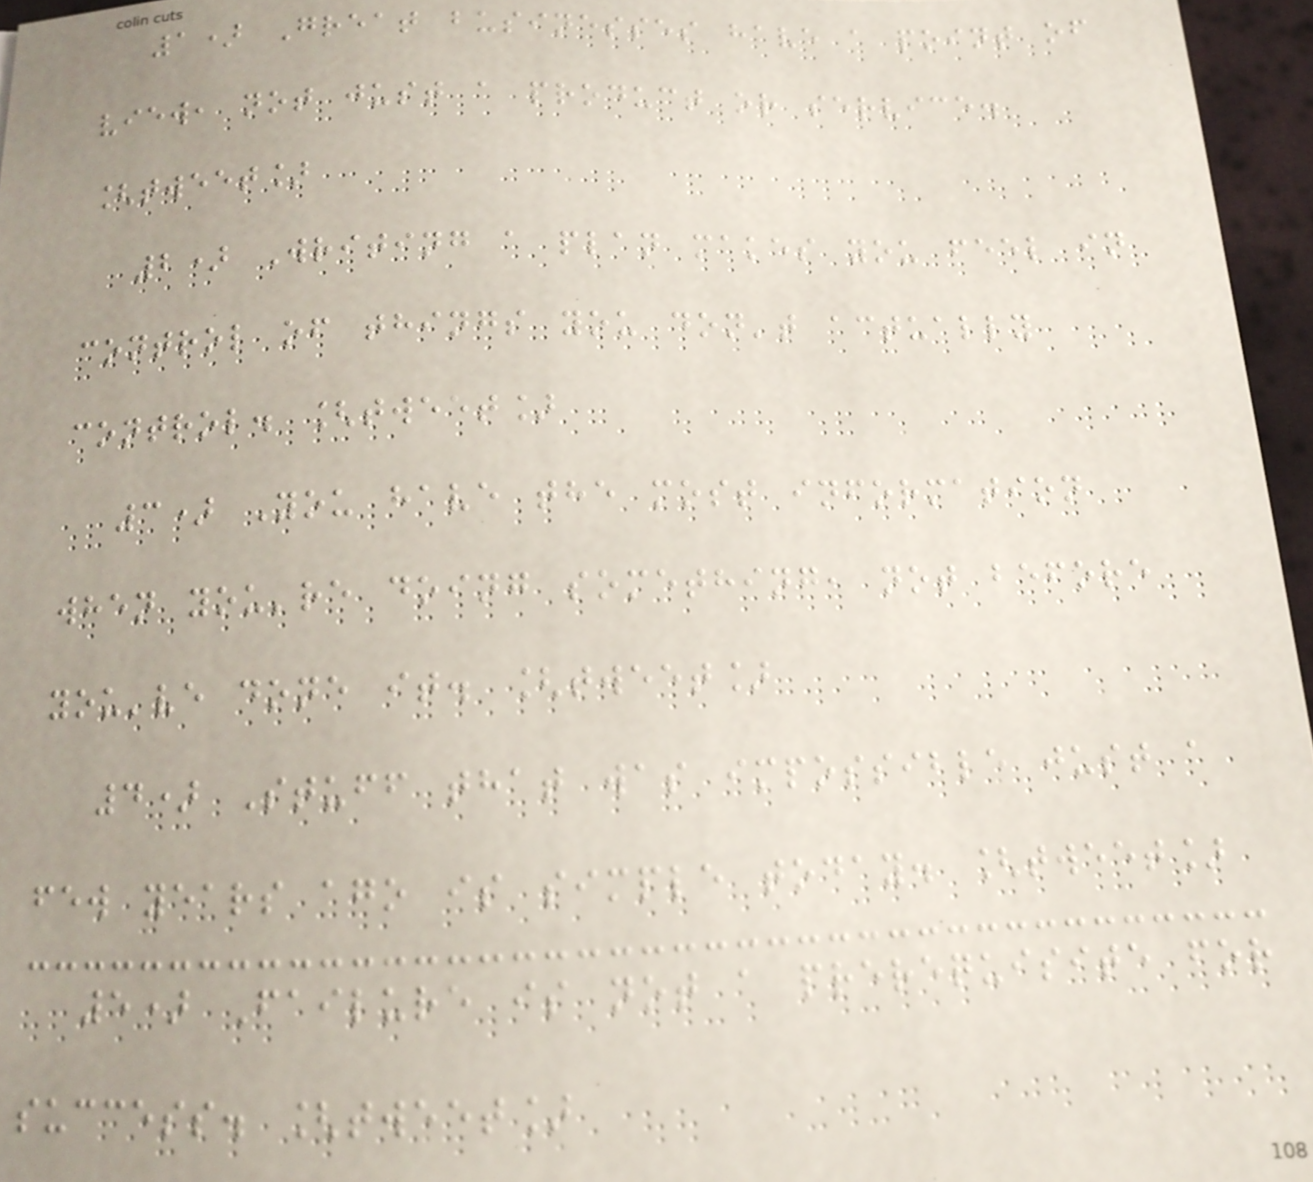1) Great businesses have a point of
view, not just a product or service.
[tweet]
2) Writing a plan makes you feel in
control of things you don't actually
control. [tweet]
3) You have the most information
when you're doing something, not before
you've done it. [tweet]
4) Stuff that was impossible just a
few years ago is simple today. [tweet]
5) Failure is not a prerequisite for
success. [tweet]
